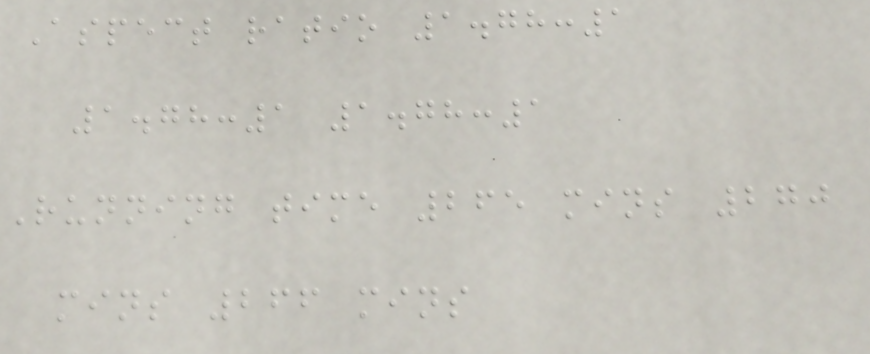Aspect ratio 1.78:1
1.78:1 1.78:1
Running time 265 mins 270
mins 266 mins
